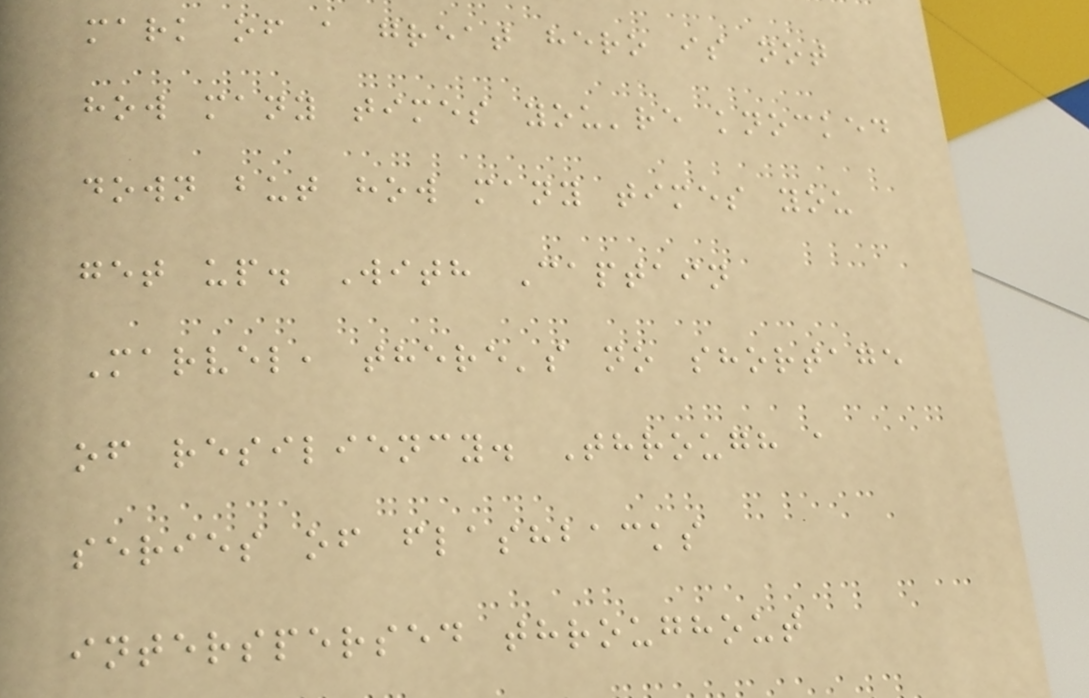mark of a great hero is not
how many times you're knocked
down but how many times you
get up. With Captain
Marvel, there's no shortage
of resiliency. Through a
series of flashbacks
interspersed throughout
